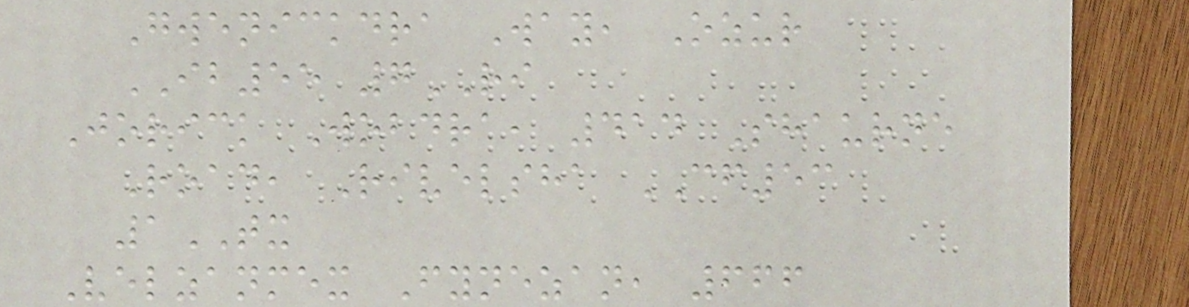Gwenickdra Way, Ozur
IB55 7RI
Jorick Wobdra, 414 Shaurne
Road, Rivelsha CF53
1TX
Velzanmex Fynezan, 666
